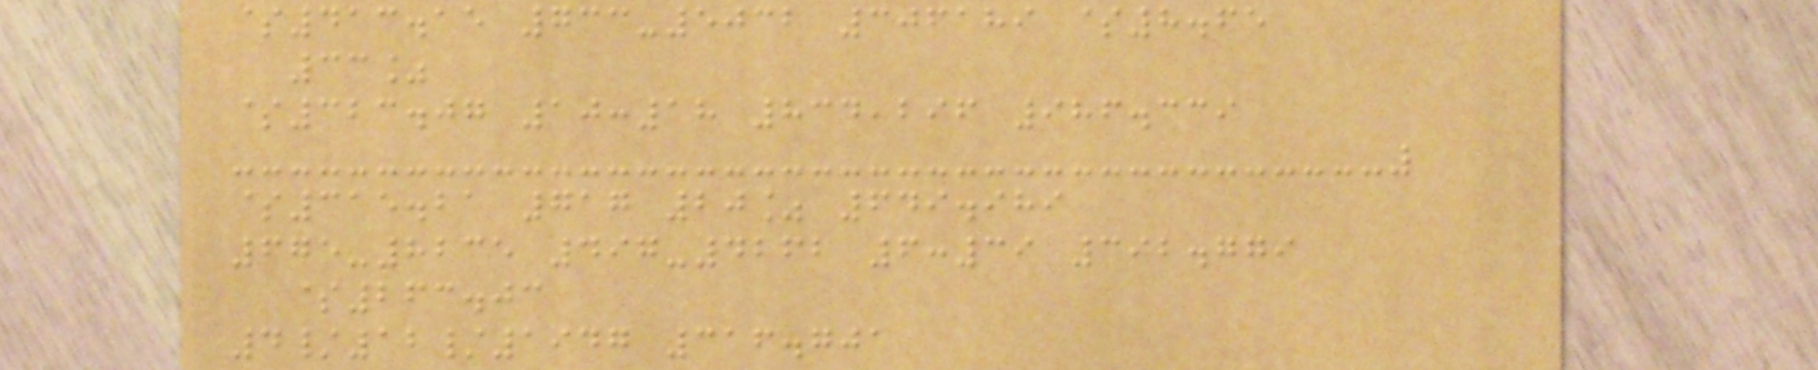$413.15 733-5032 306189 $8.65
33%
$323.07 10:18 834,296 986.339
$315.21 717 20% 649.989
675-8235 497-4262 6:39 392.779
$263.03
4/12/1947 316.701
